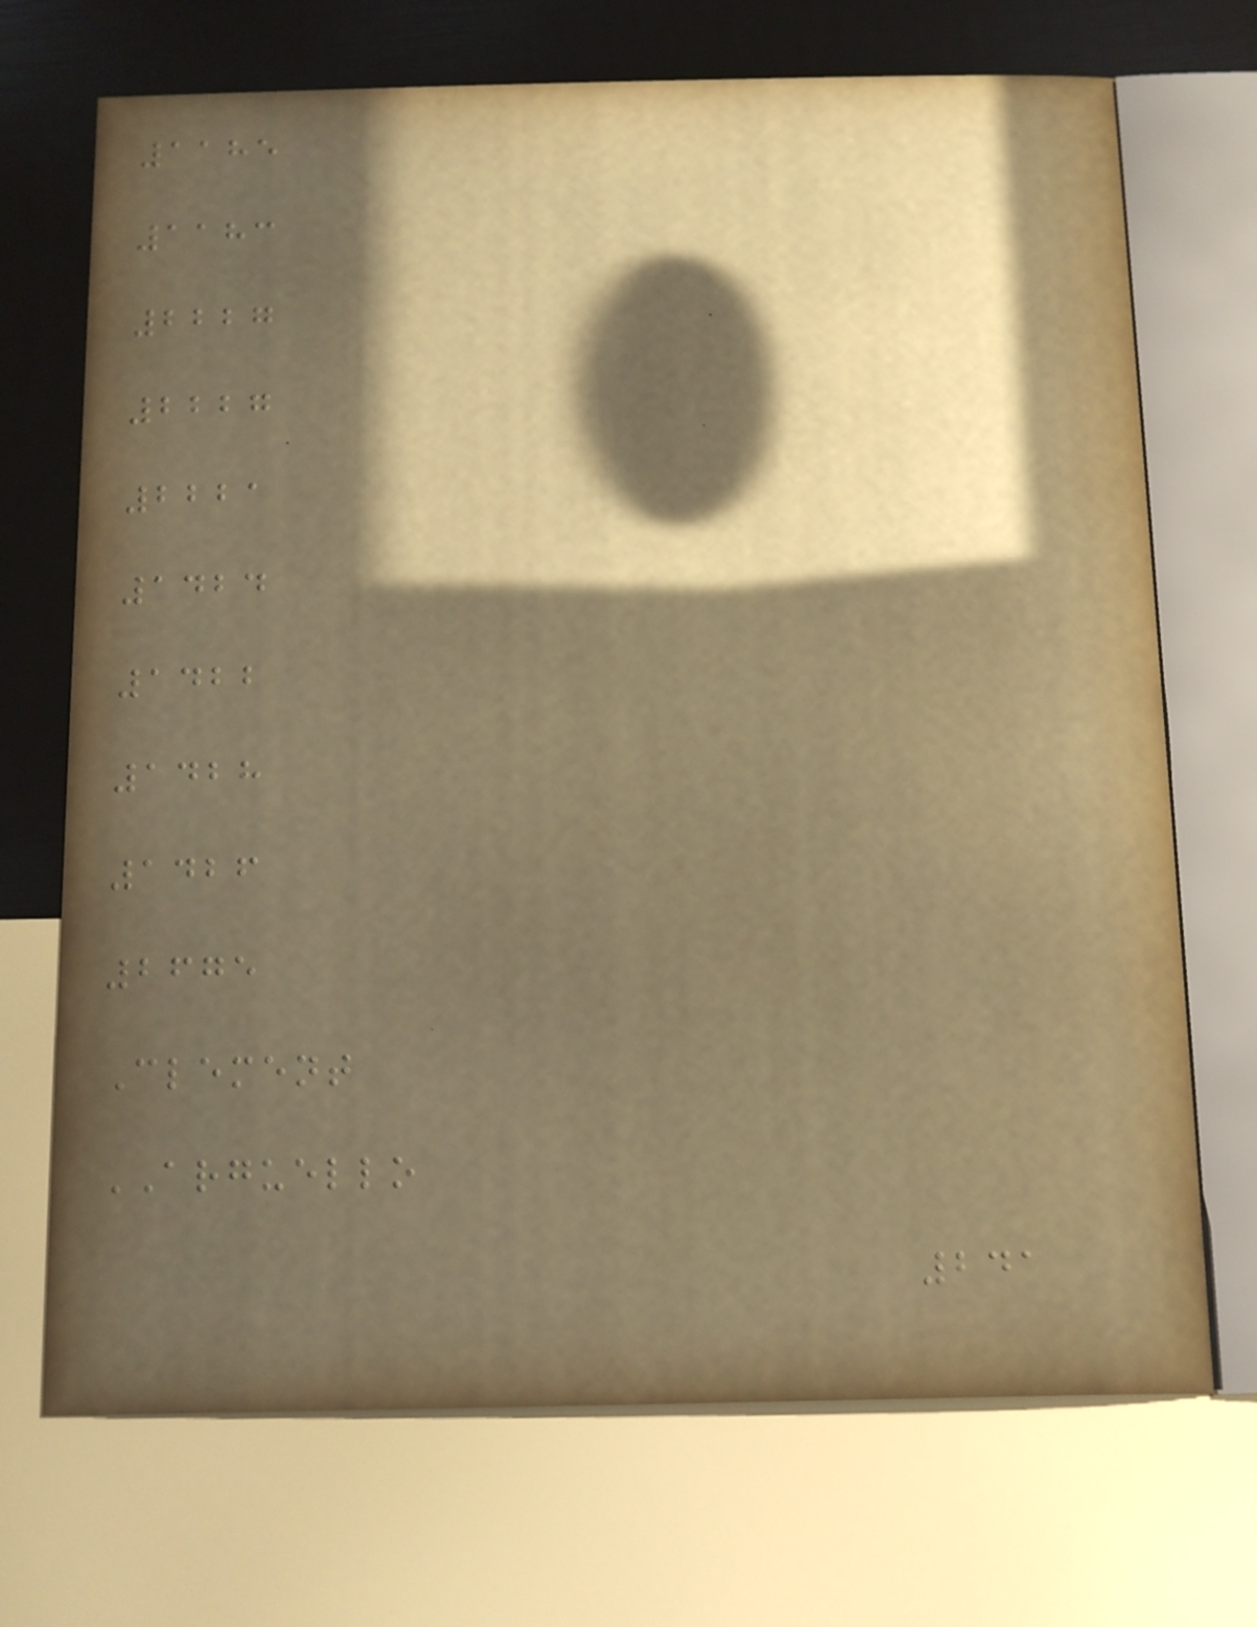1185
1183
2227
2227
2221
1424
1422
1428
1426
2675
Clement
ARGUELLO
241
